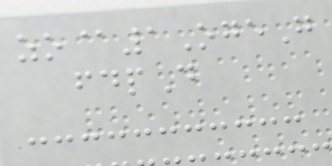zo@1OgeG
fdpD
